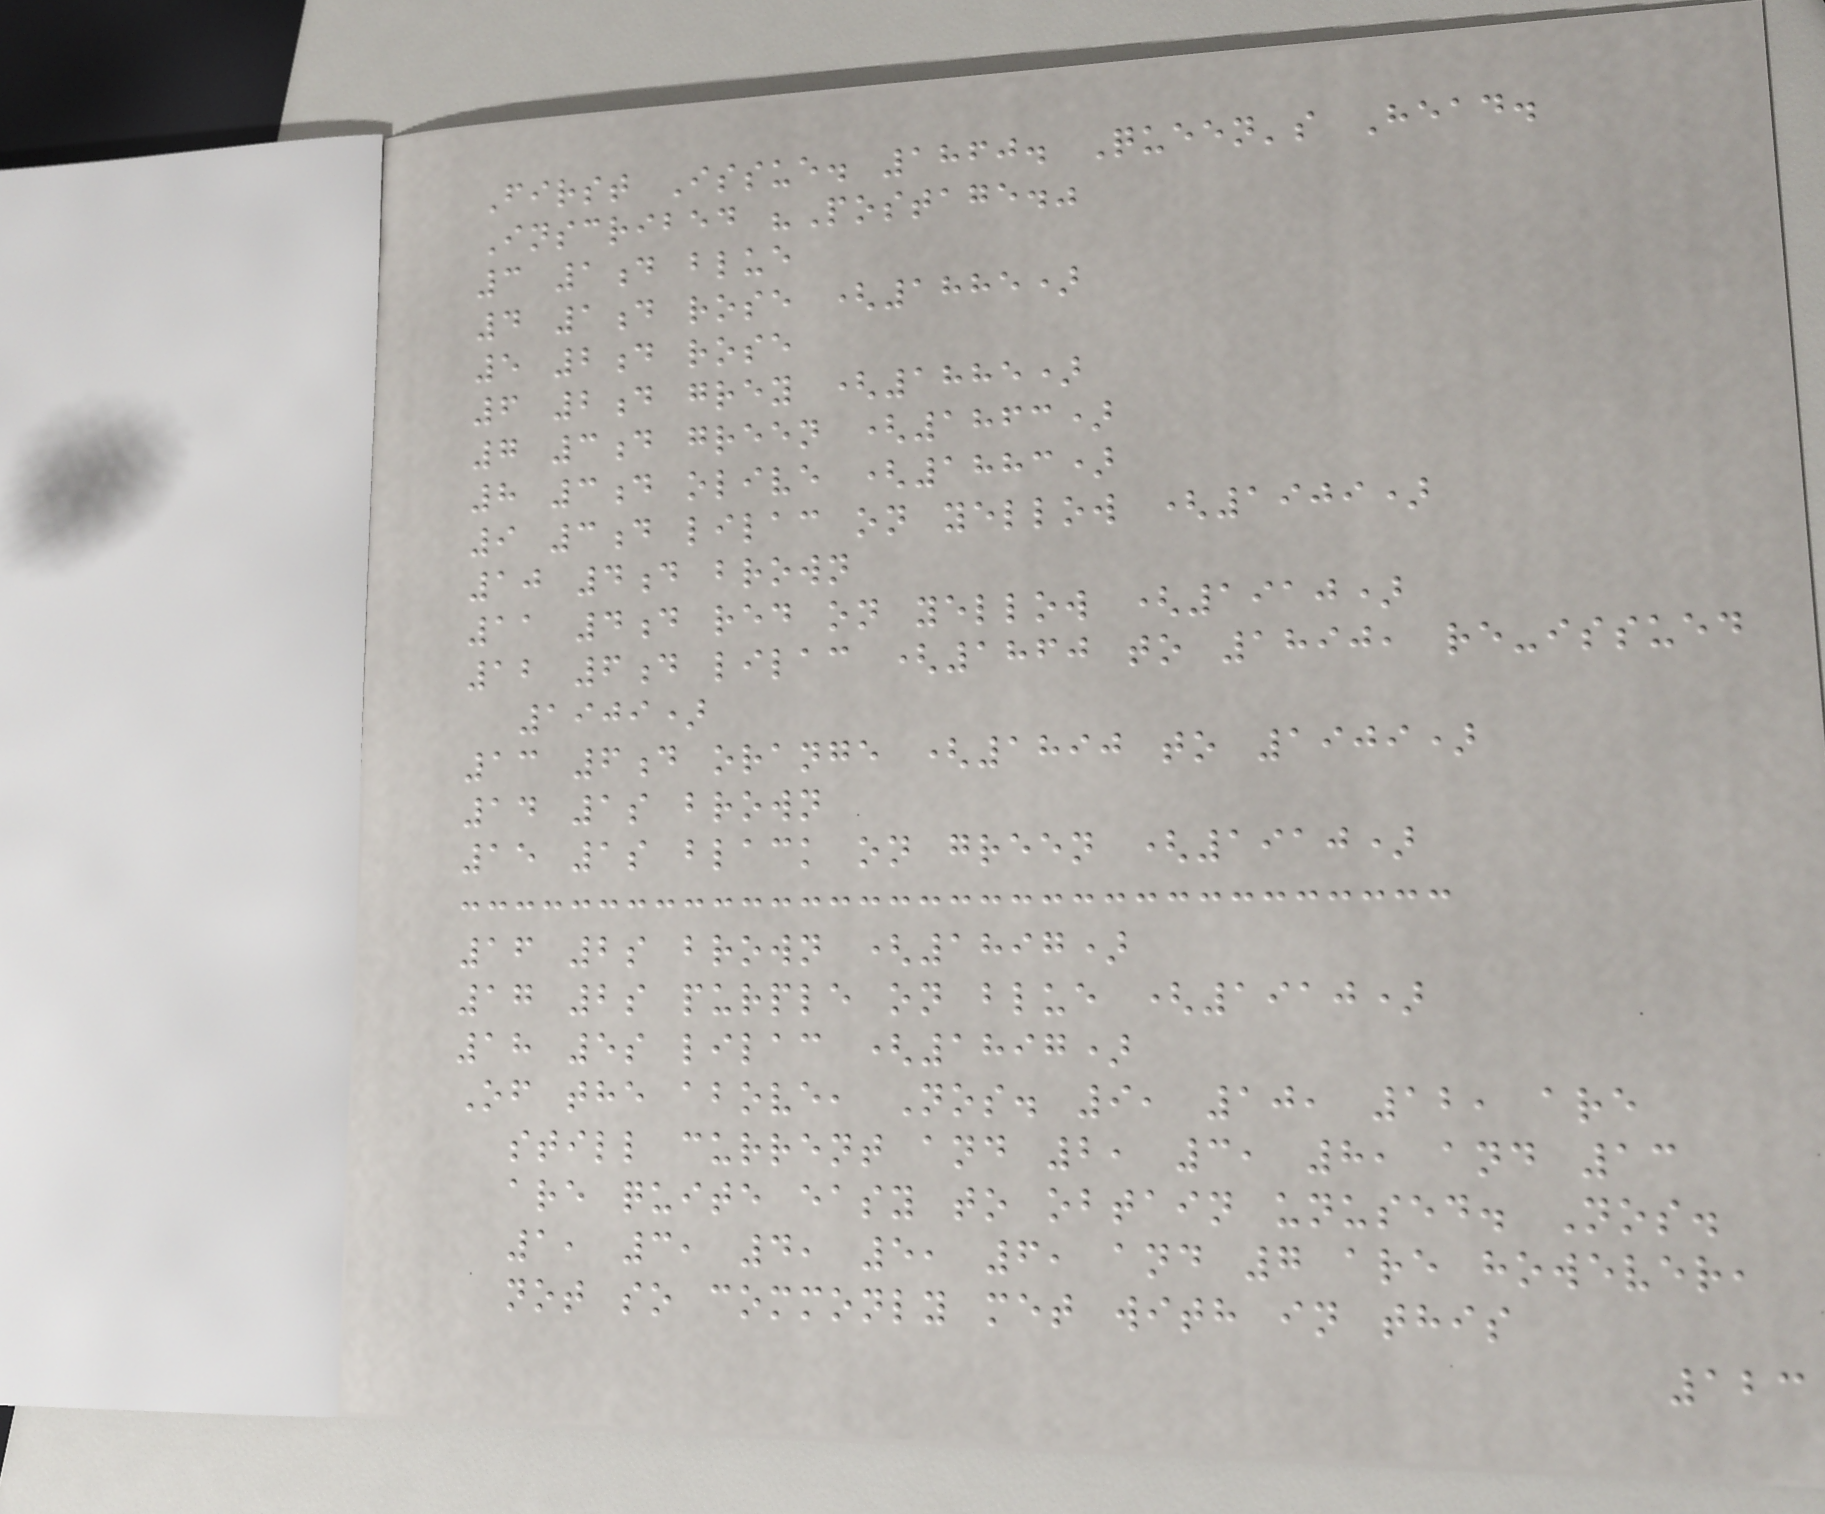First Issue. 1860. Queen's Head.
Inscribed "Postage."
3 1d blue
4 1d rose (1885)
5 2d rose
6 2d grey (1885)
7 3d green (1863)
8 3d olive (1883)
9 3d lilac on yellow (1909)
10 4d brown
11 4d red on yellow (1910)
12 6d lilac (1860 to 1890, re-issued
1909)
13 6d orange (1890 to 1909)
14 1s brown
15 1s black on green (1910)
16 2s brown (1897)
17 2s purple on blue (1910)
18 5s lilac (1897)
Of the above, Nos. 9, 10, 12, are
still current and 2, 3, 8, and 13
are quite easy to obtain unused. Nos.
1, 3, 4, 5, 6, and 7 are however,
not so commonly met with in this
123
